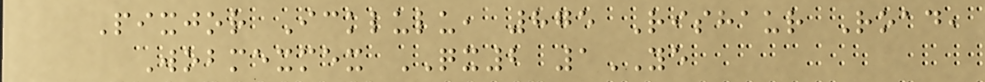Pixjor Icklulu, 875 Rishaur Road,
Wobmexmex QX2 1YE
